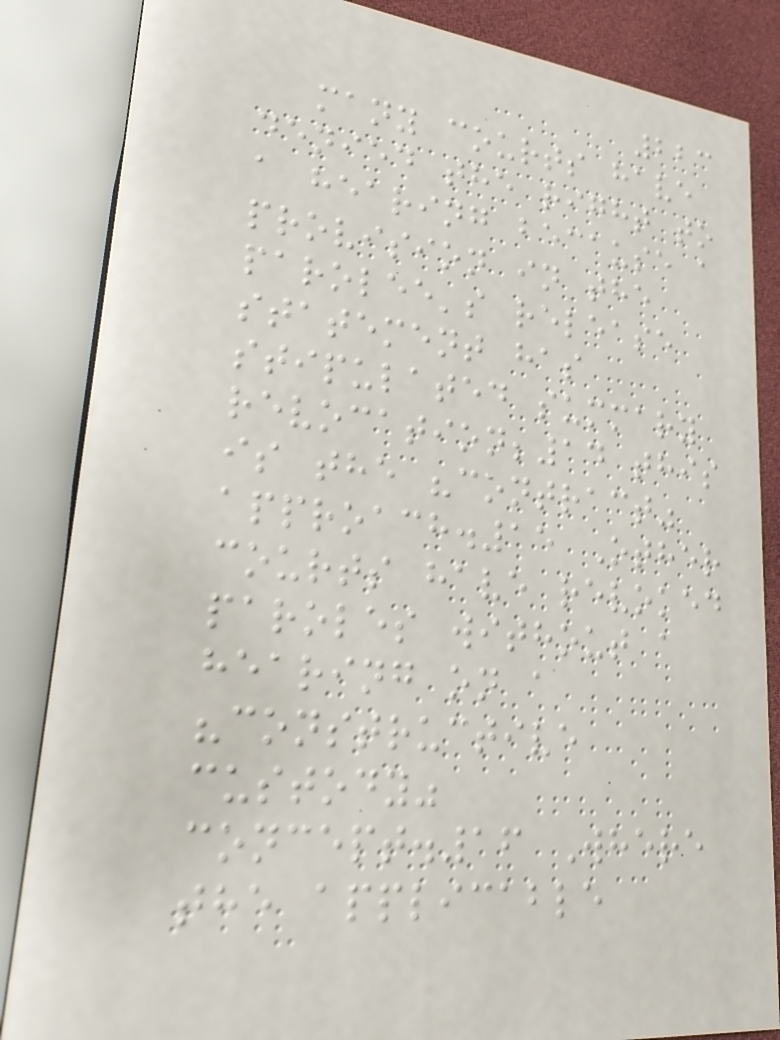223
many courts have
denied the right to
a hearing because a
provision in the
parolee's release
statement has
stipulated summary
revocation;14 this
is the "contract"
approach.15 Other
courts have revoked
paroles without a
hearing on a
"constructive
custody"
concept.16 Where
the applicable
